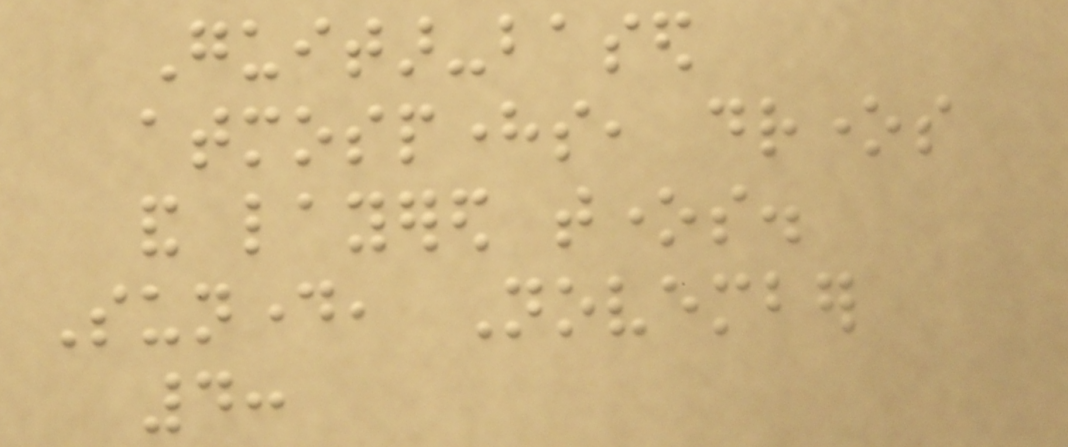Guitar-based
atmospheres, drones
and layered tones.
Sunday, November
4:
